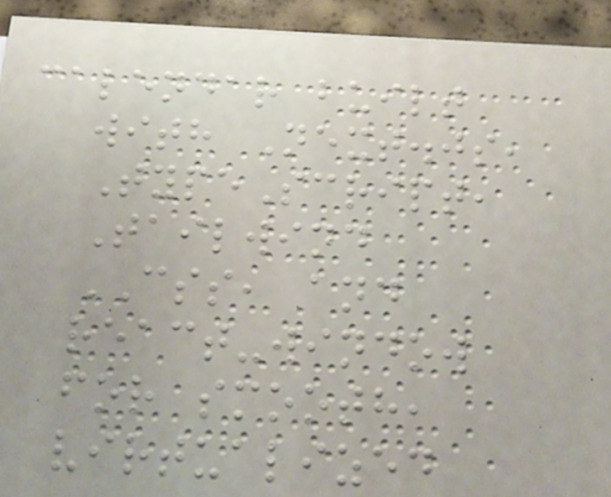calendar built
with Next.js,
TypeScript,
Tailwind
CSS, and
react-window
for smooth,
virtualized
